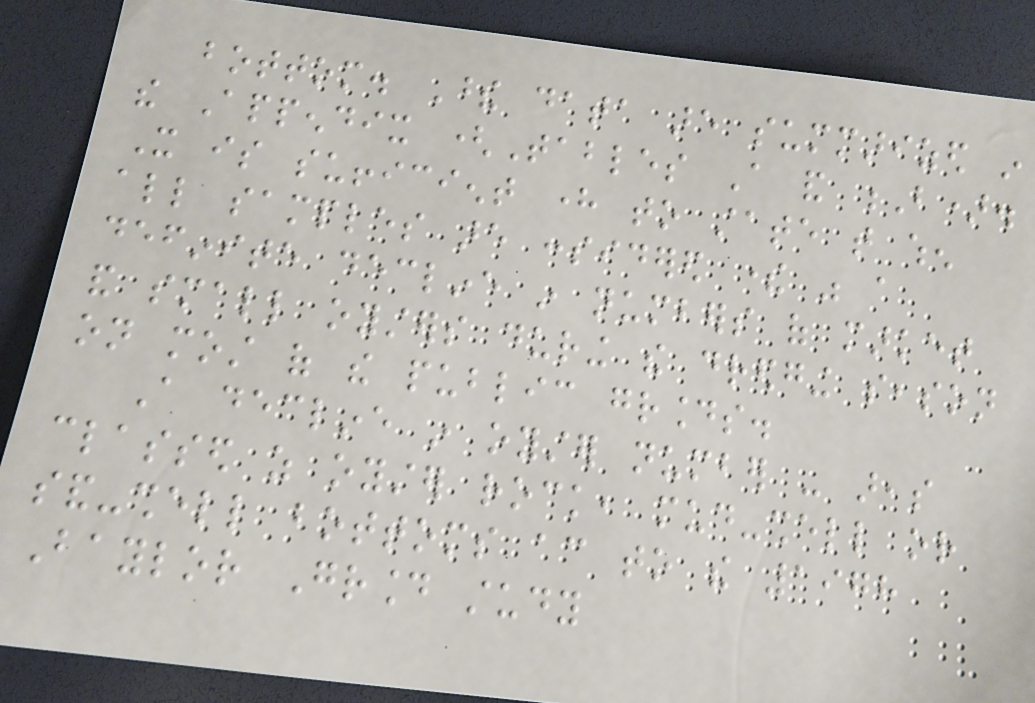bottom. These data are summarized in
the Appendix (Tables A and B).
It is sufficient here to state that when
all samples are considered there was a
definite decline in numbers of market
and small oysters during the dredging season
on most of the public grounds.
A decline in oyster number - areas
classed as oyster rock, mud-shell or
sand-shell bottoms according to the 1978
Baylor Ground study
